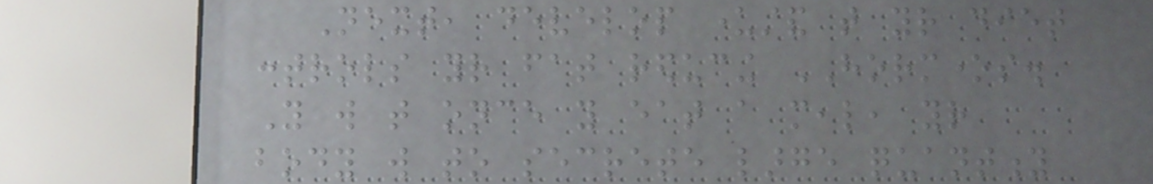Next, develop understand that your diet
controls your fat reducing HORMONES.
You will that once you eat a meal, your
body will to secrete large quantity
